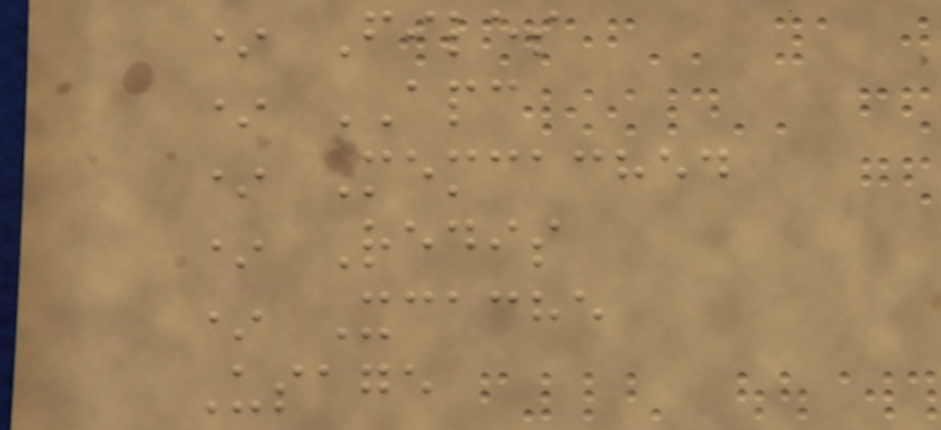* Files
* APC
* Memcached
* Redis
* Xcache
Usage
